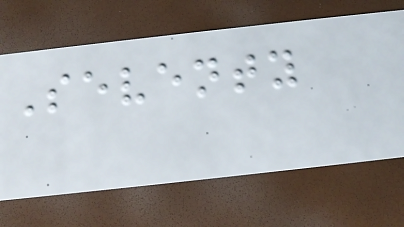Seventy
